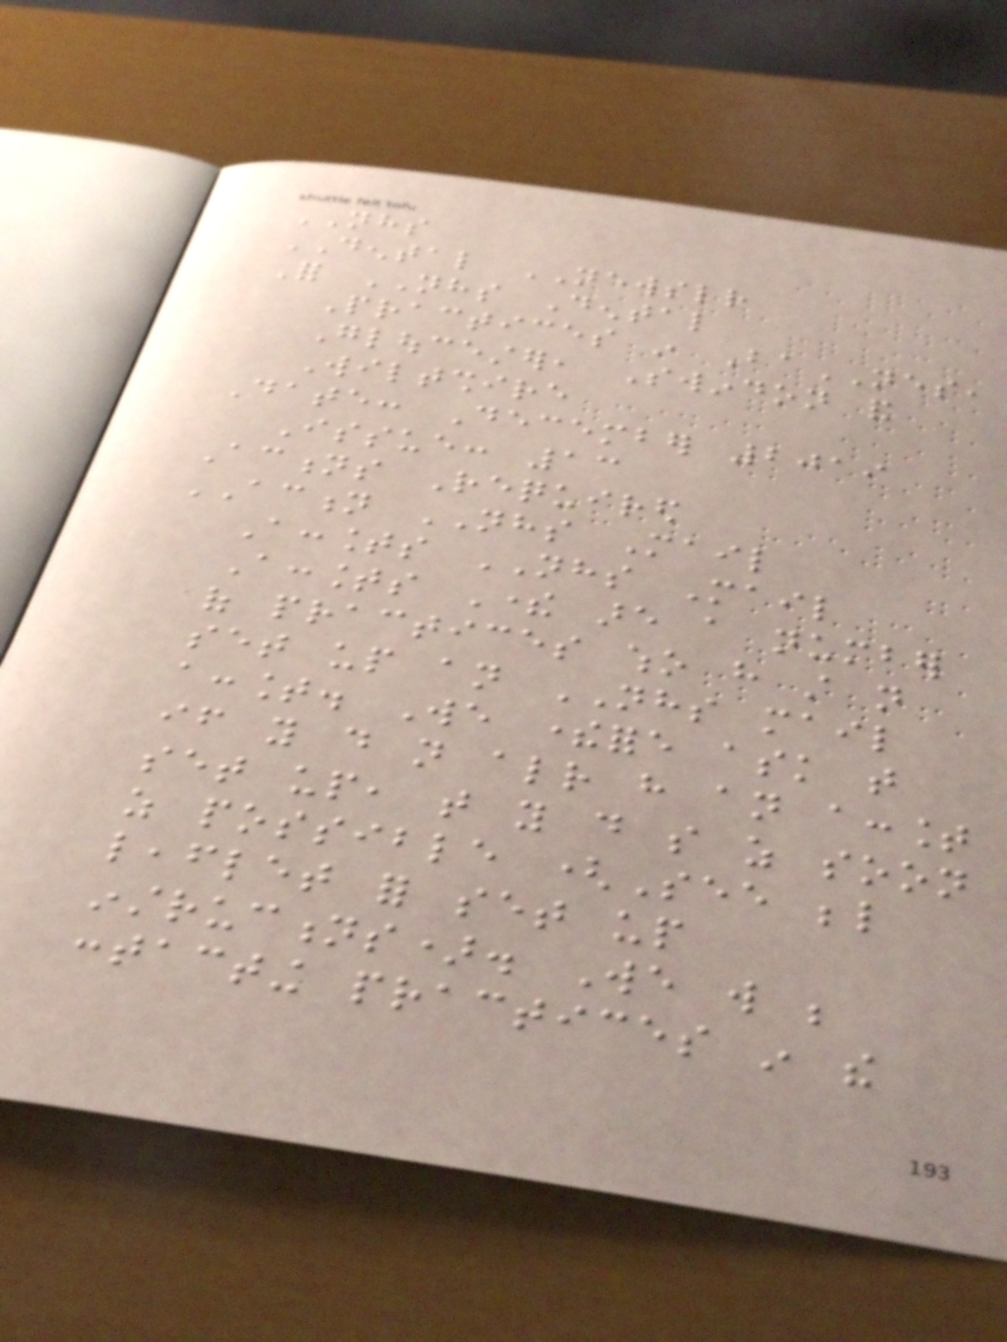NHS
DENTAL NEWSLETTER
For NHS Dental
Practices in BaNES,
Gloucester, Swindon and
Wiltshire
Date: December 2019
Issue: 13
Actions Required
ACTION NHS Mail
Accounts NHS Mail
Accounts There are a number
of practices who have still not
set up an NHS mail
account. We therefore ask that
if you do not already have an account
set up, that you do so as soon
as possible (See below
leaflet for set up
instructions). We will be
contacting practices in the
